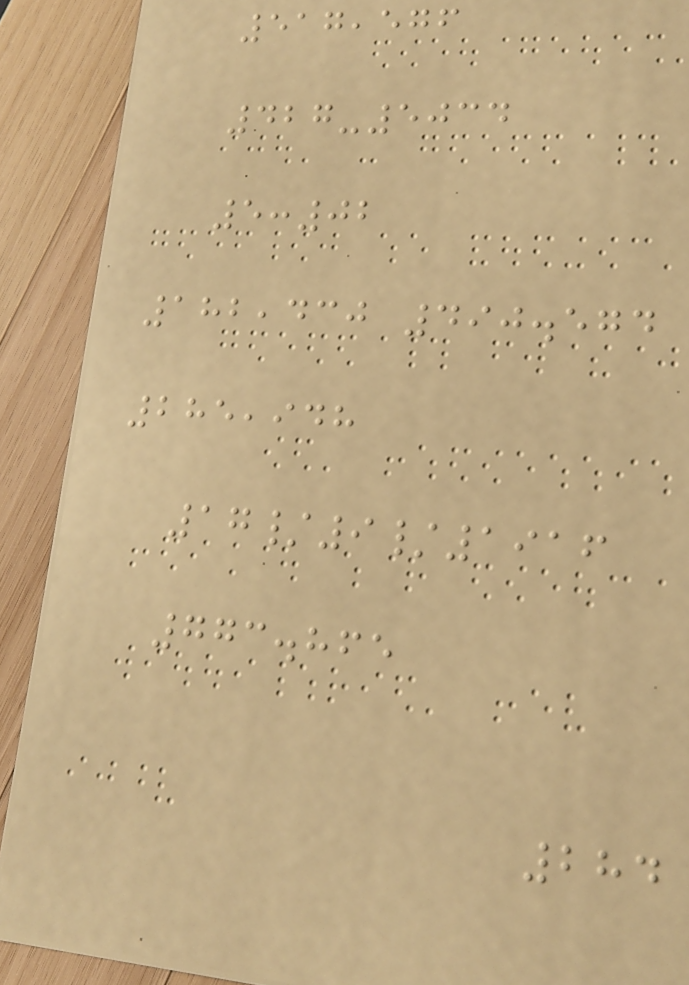517,576
427-5034
5:02
182,430 490.574
285,948
17/9/1916
773.865
284
